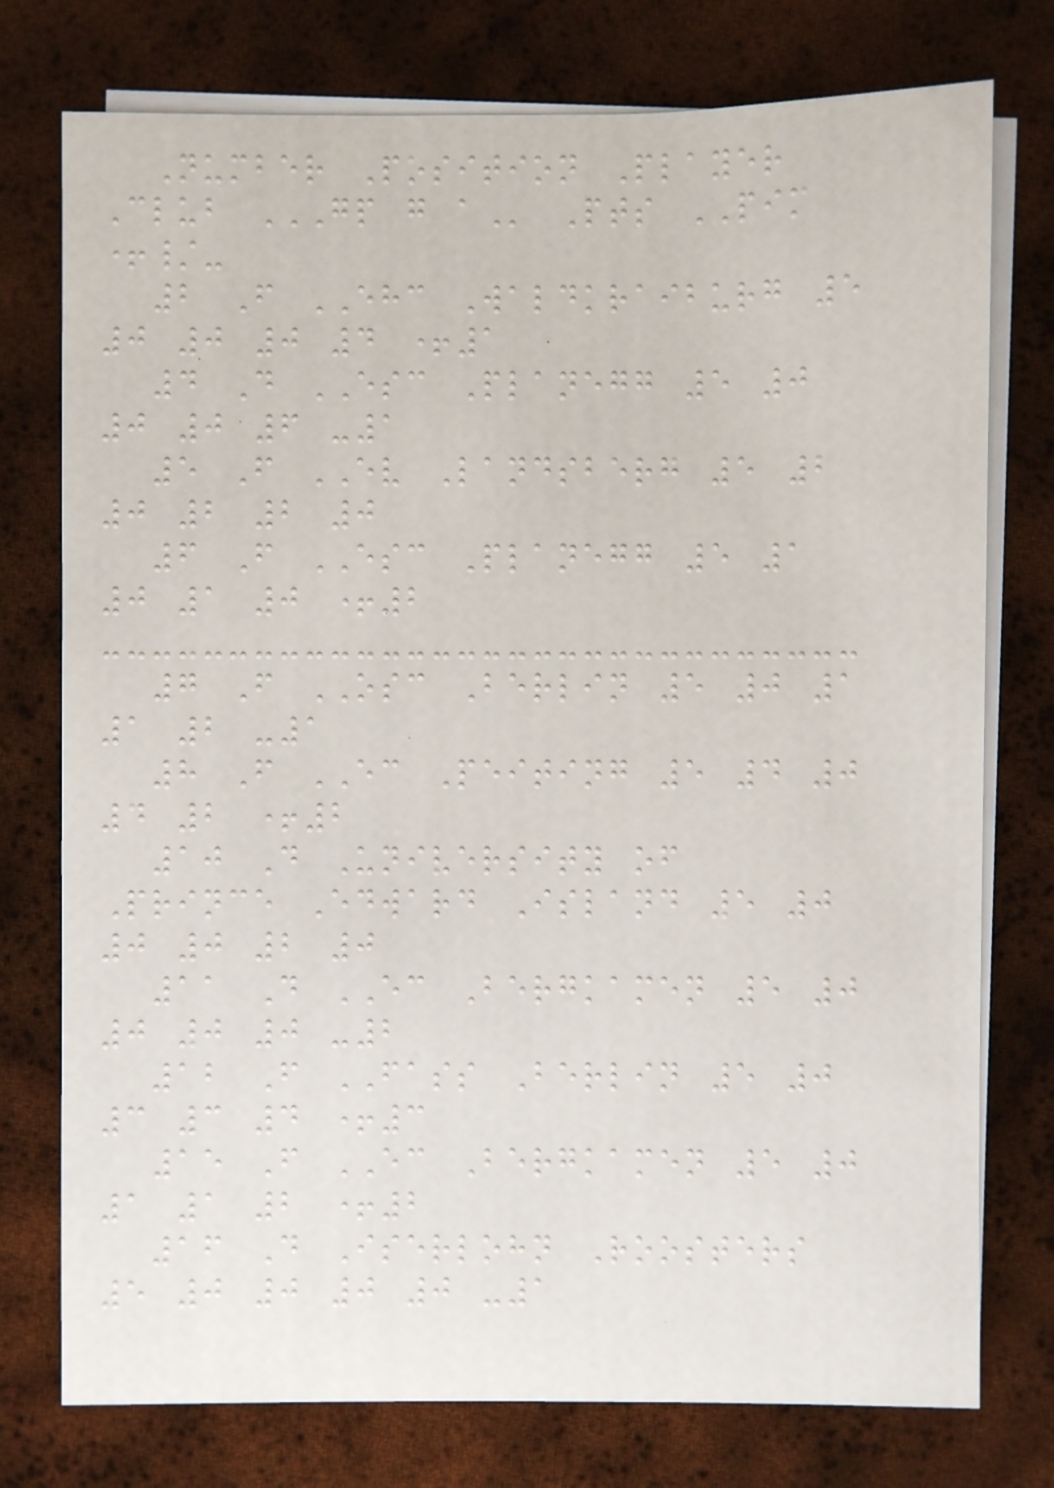Number Position Player
Club GP G A Pts PIM
+/-
2 F EHC Waldkraiburg 5
0 0 0 4 +1
4 D ESC Planegg 5 0
0 0 6 -1
5 F EV Landsberg 5 2
0 2 2 0
6 F ESC Planegg 5 1
0 1 0 +2
7 F OSC Berlin 5 0 1
1 2 -1
8 F EC Peiting 5 4 0
4 2 +2
10 D University of
Prince Edward Island 5 0
0 0 2 0
11 D EC Bergkamen 5 0
0 0 0 -2
12 F FASS Berlin 5 0
3 3 4 +3
15 F EC Bergkamen 5 0
1 1 2 +2
16 D Iserlohn Roosters
5 0 0 0 0 -1
